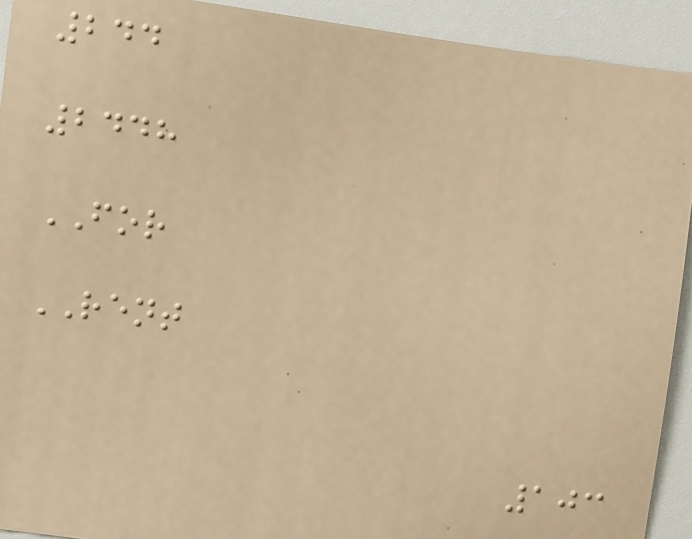244
2448
FOR
RENT
103
